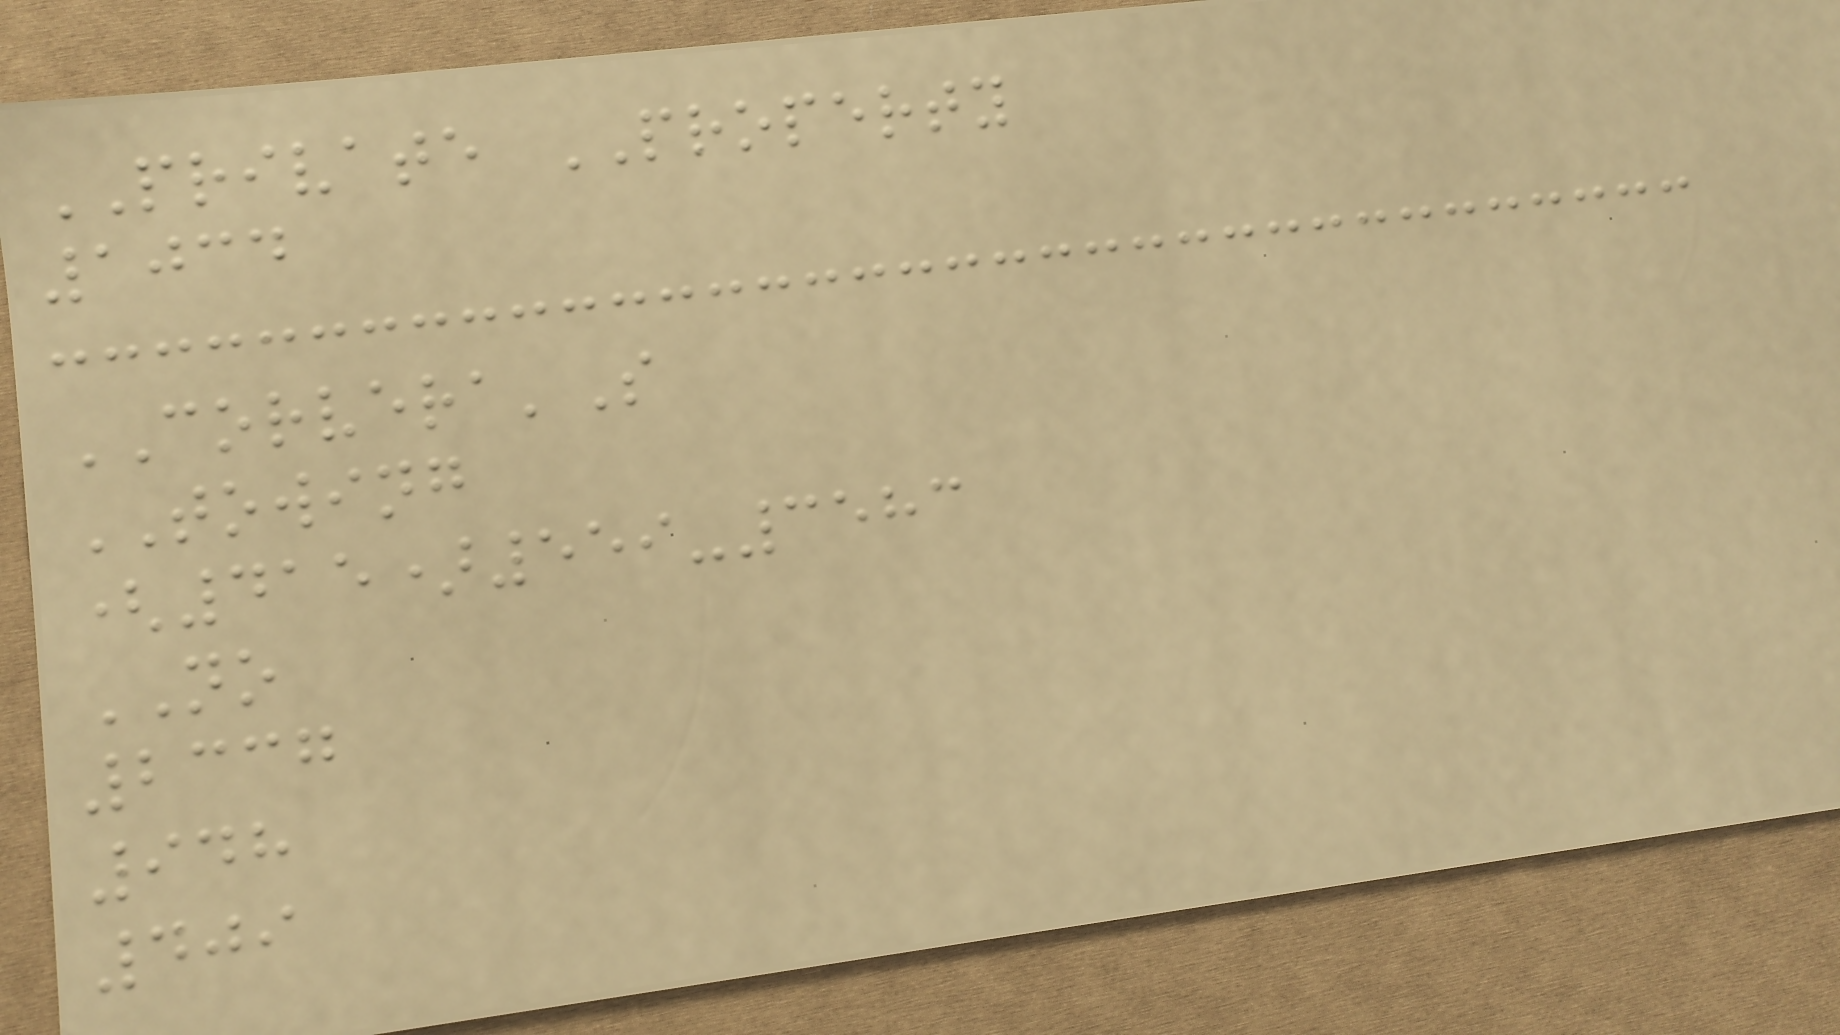PRIVATE PROPERTY
1034
CORVERA'S
TOWING
(415)559-3583
NO
2337
948
409
